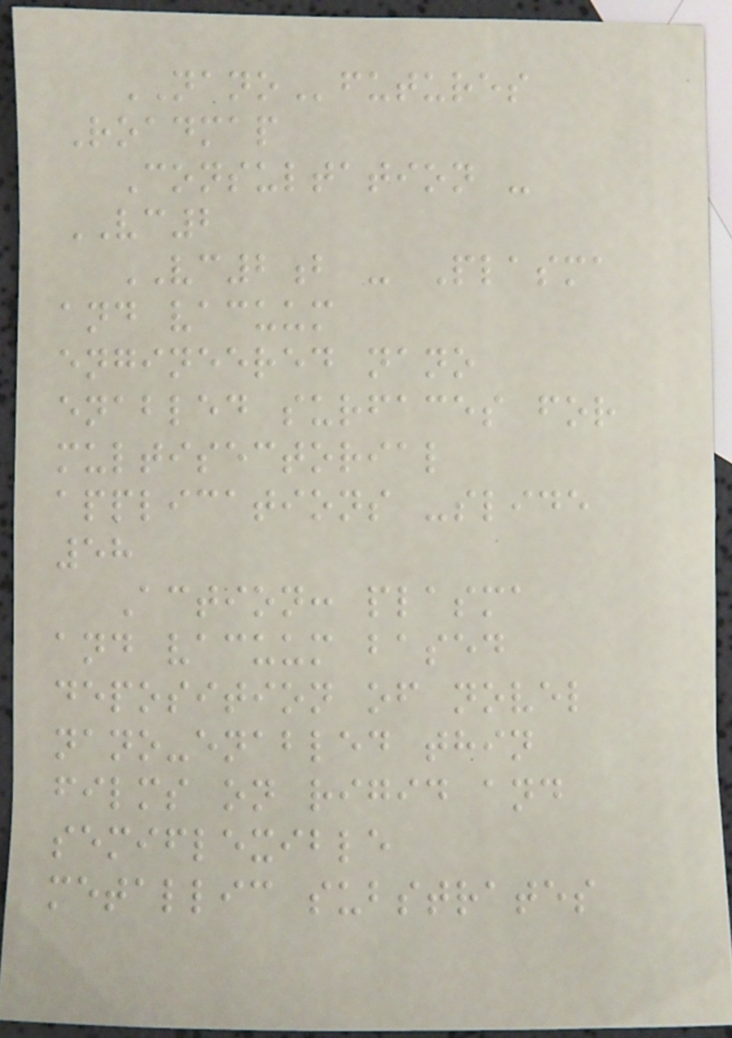NANOfutures
Roadmap
Consultation -
VC2
VC2b - Plasma
and vacuum
engineered nano
enabled surfaces for
multisectorial
applications -slide
58
Action: plasma
and vacuum based
deposition of novel
nano-enabled thin
films on rigid and
semiflexible
metallic substrates
